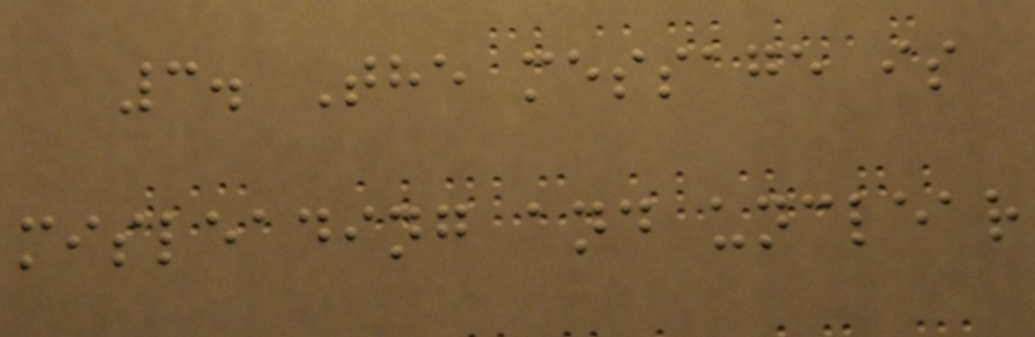3. The message is
misleading and unclear
